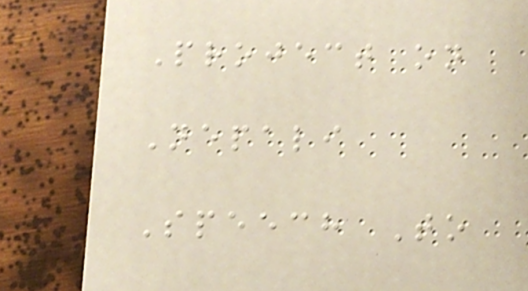Project on
Nepali
Speech To
